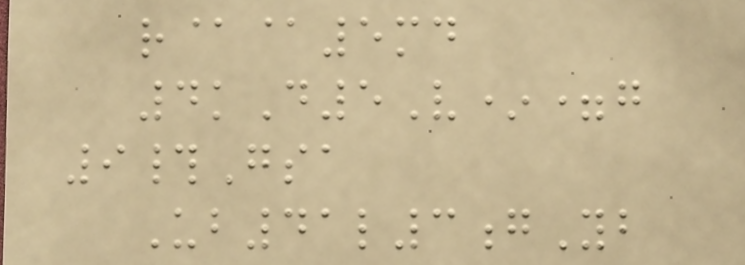r@@5md
4kD5V*=g
9#Gsa
Ub41l3gYb
